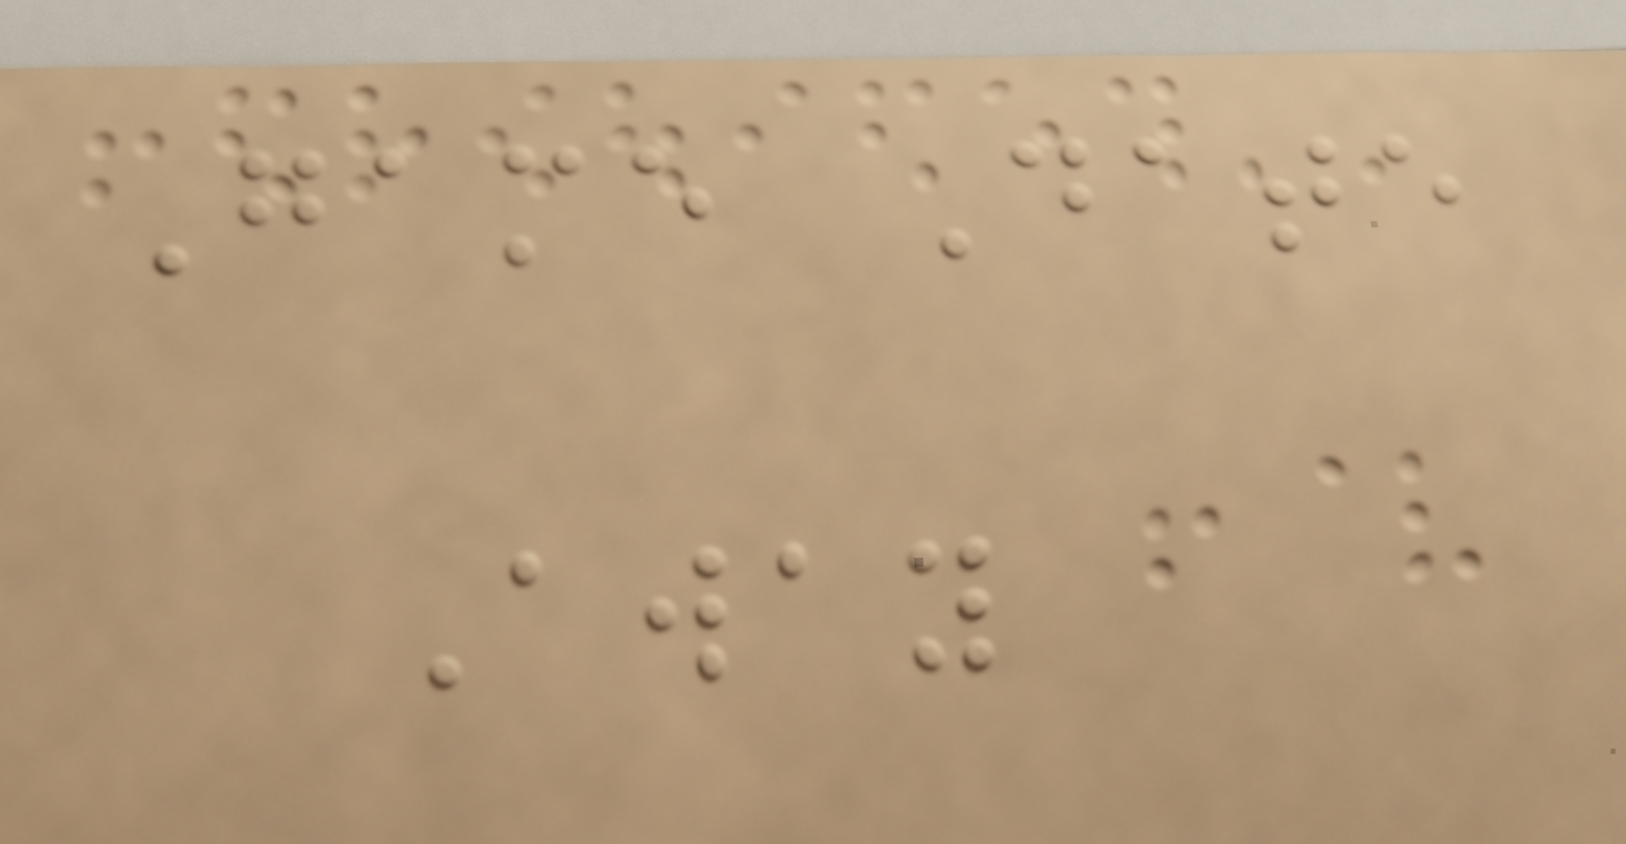Game Date
Away
